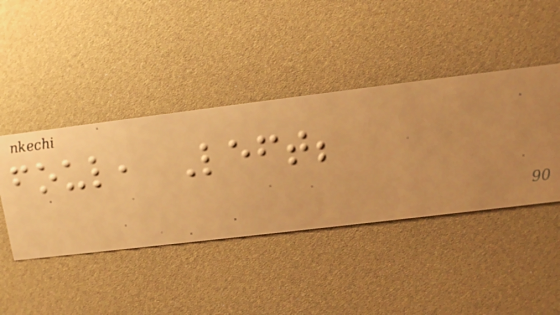foul, Left;
